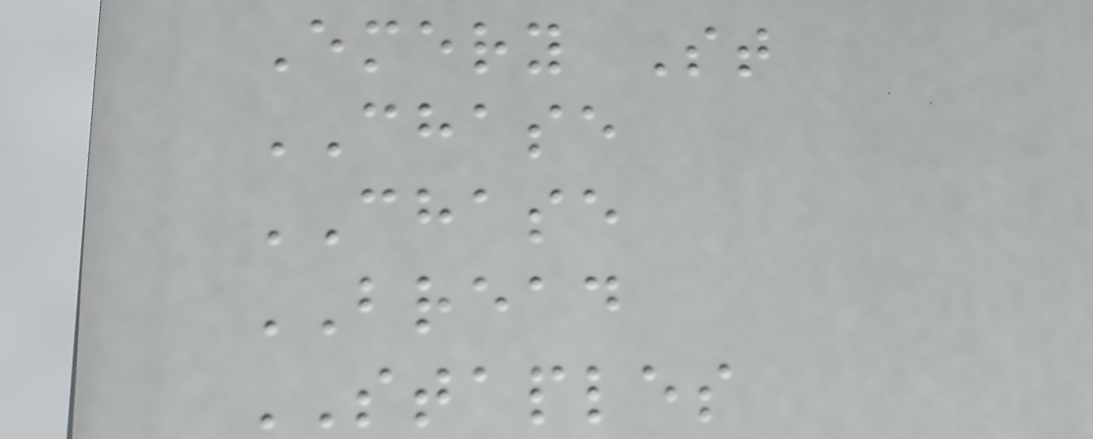Emery St
CHASE
CHASE
BREAD
STAPLES
